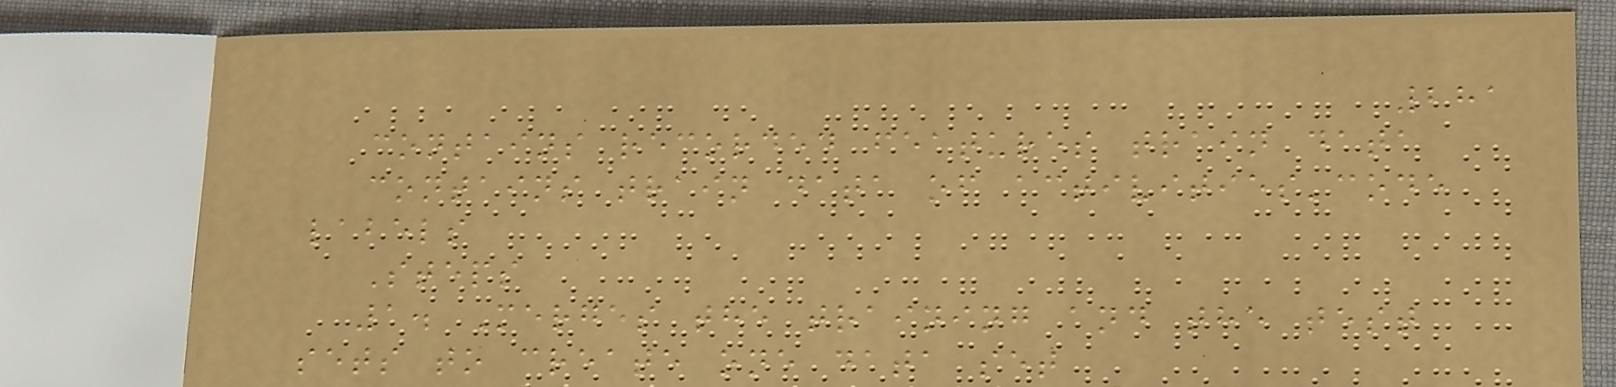281
contains recorded features train data
contains train data of activities'code
labels
Steps
1. Merges the training and the test
sets to create one data set
